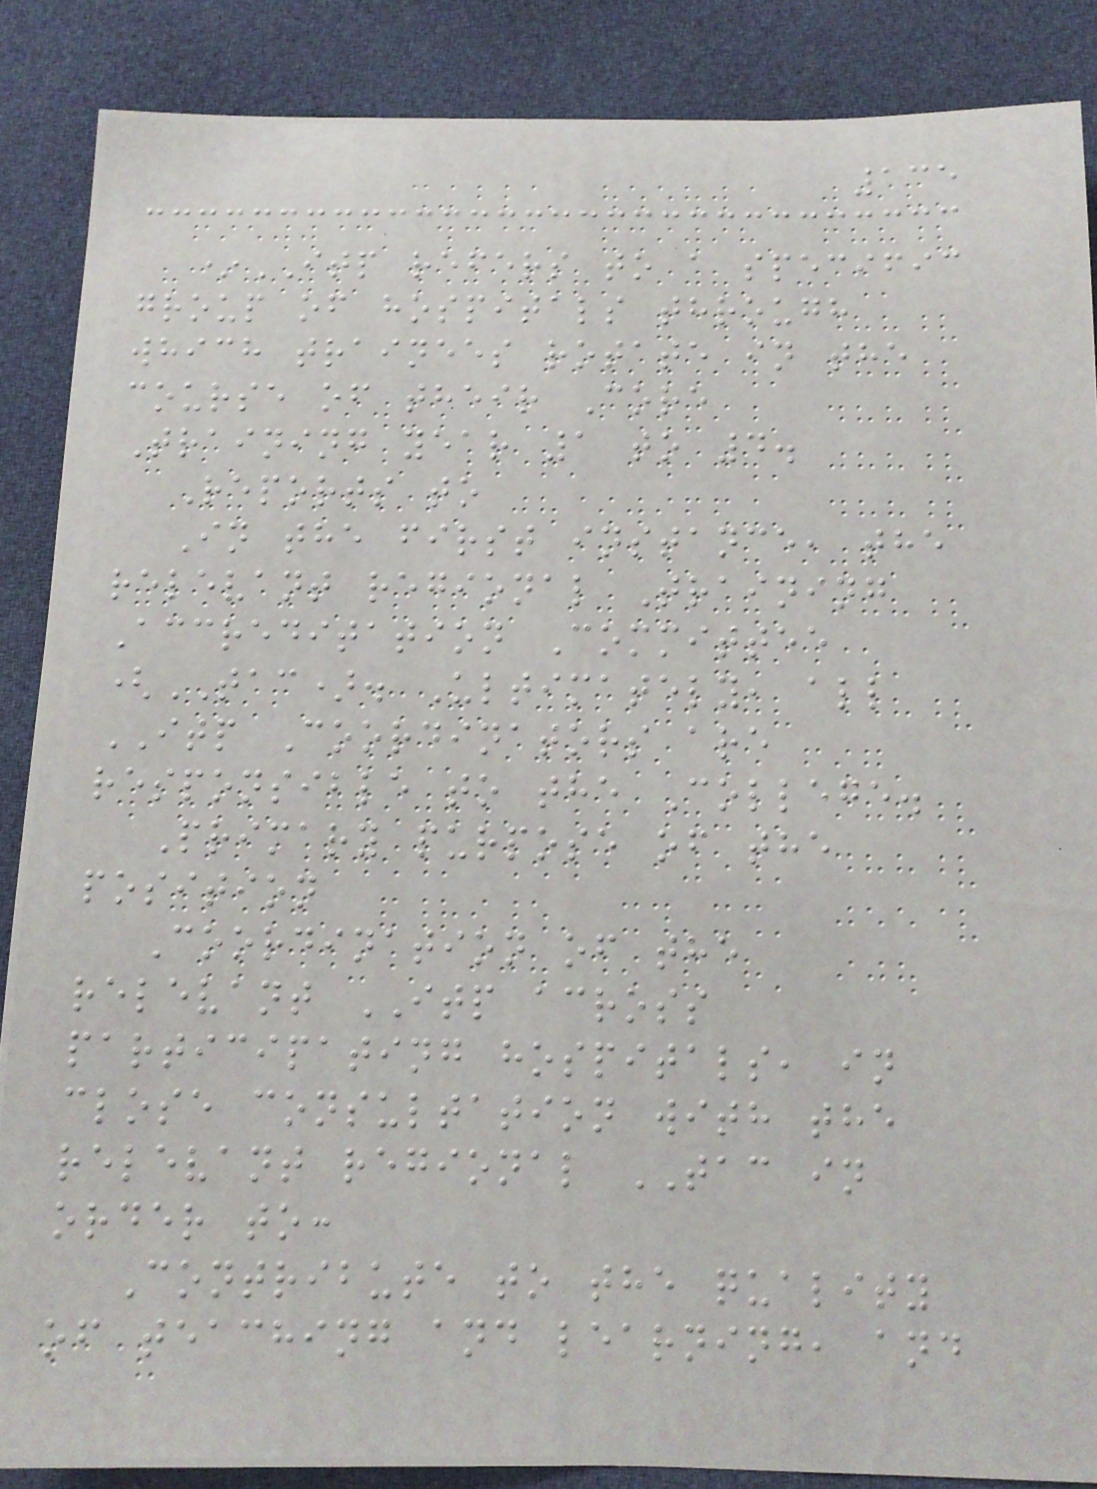135
*ITP refers to a specific
group of hospitals through
which trainees rotate in the
course of their Core
Training year 1 to 4.
Reports to
In the first instance, the
relevant regional Training
Accreditation Committee
(TAC). Ultimately, all
ITP Coordinators are
responsible to the College.
Primary purpose of the
position
Coordination of the
relevant ITP across
participating hospitals, in
close consultation with the
relevant regional TAC in
order to:
Contribute to the quality
of teaching and learning, and
